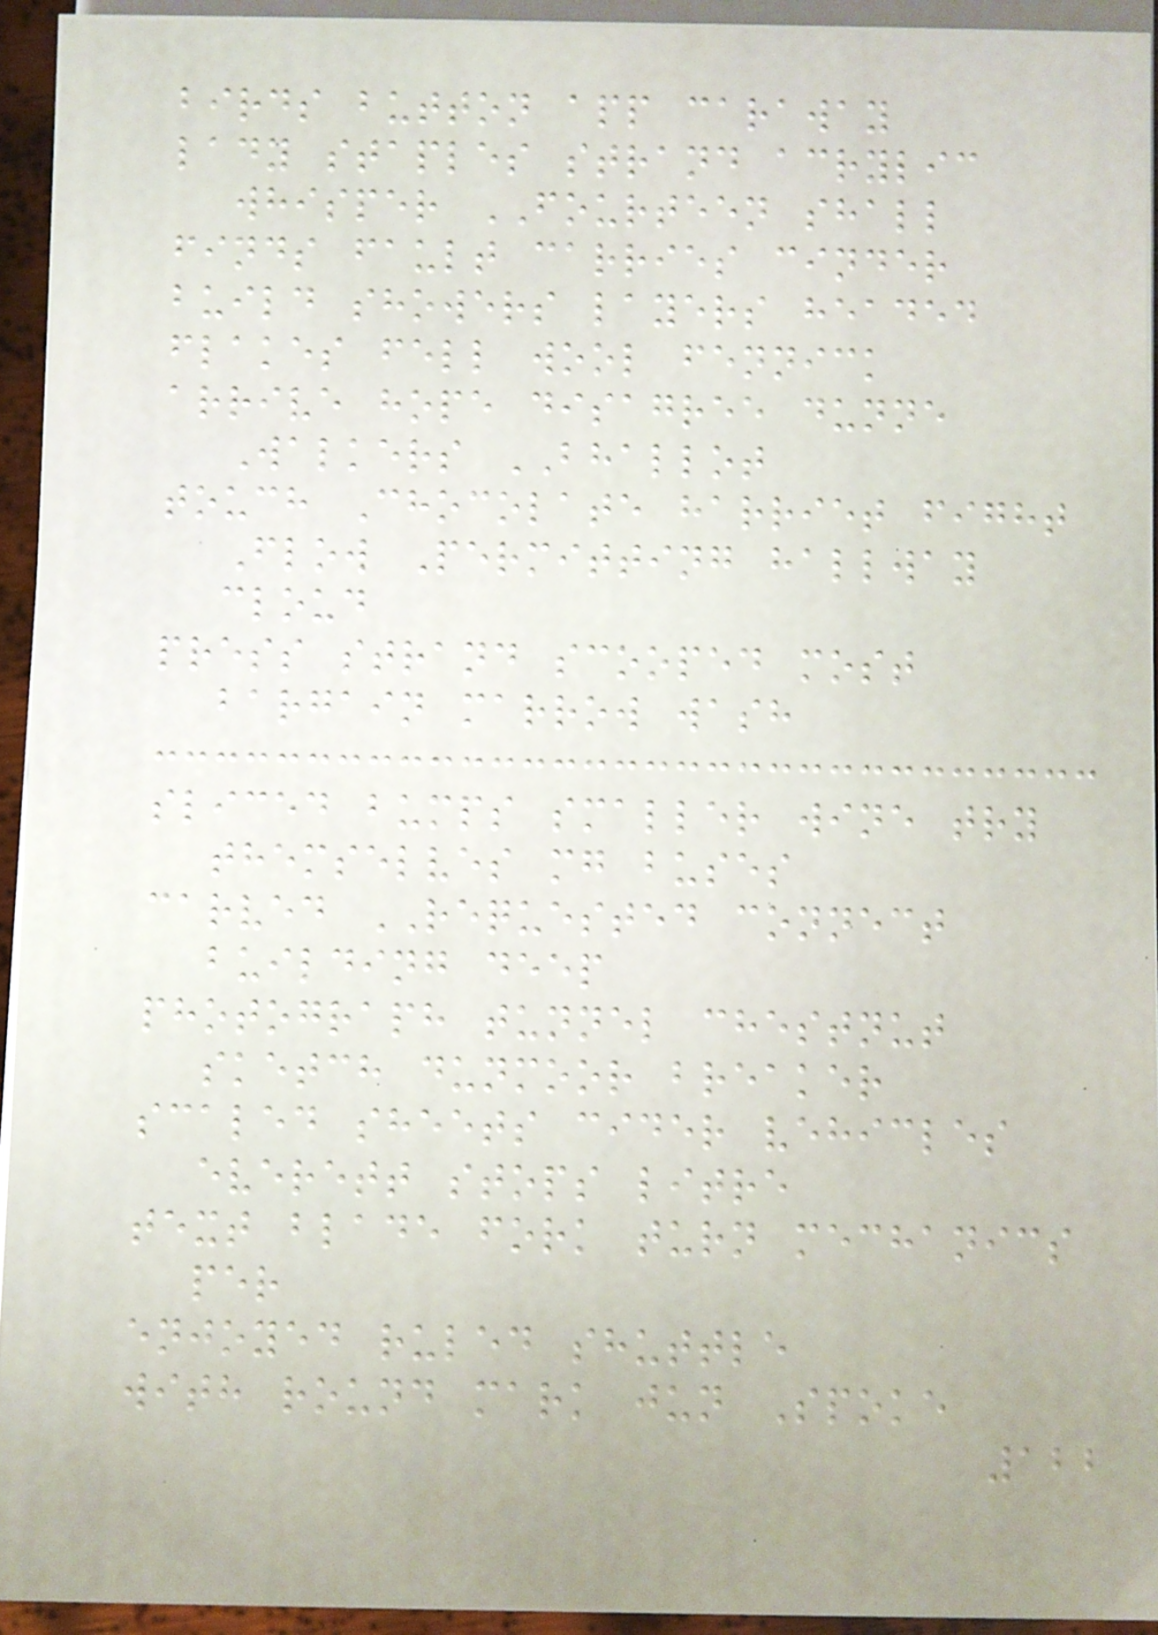birds button app caraway
lady staples strand acrylic
whisper FOURTEEN shall
finds fault carries cinder
build showers layers headed
flakes fell wool fennick
arrive hope disagree dunne
Walkers BHALLOT
touch Chocolate harriet fight
Flow Permitting hallway
cloud
press strand scooped most
bargain marrow wash
sliced bumps smaller wine try
themselves mg buses
carved REQUESTED connect
building deep
photograph tunnel chestnut
sketch dunmoor breaker
scaled sheets cider vehicles
everett stops litre
text blade fork turn mechanics
per
enjoyed ruled shuttle
with round mark jun Spoke
122
